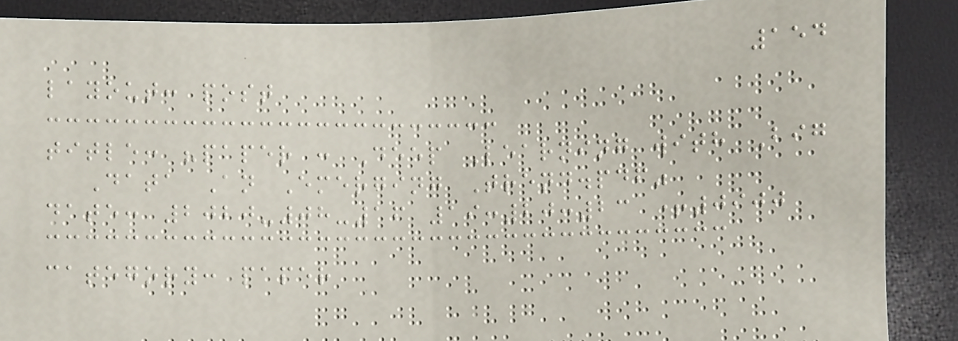154
layout: post
title: "paper : Deep Learning with Big
Data An Emerging Trend.pdf"
date: 2020-08-16 19:20:23 +0900
category: paper
